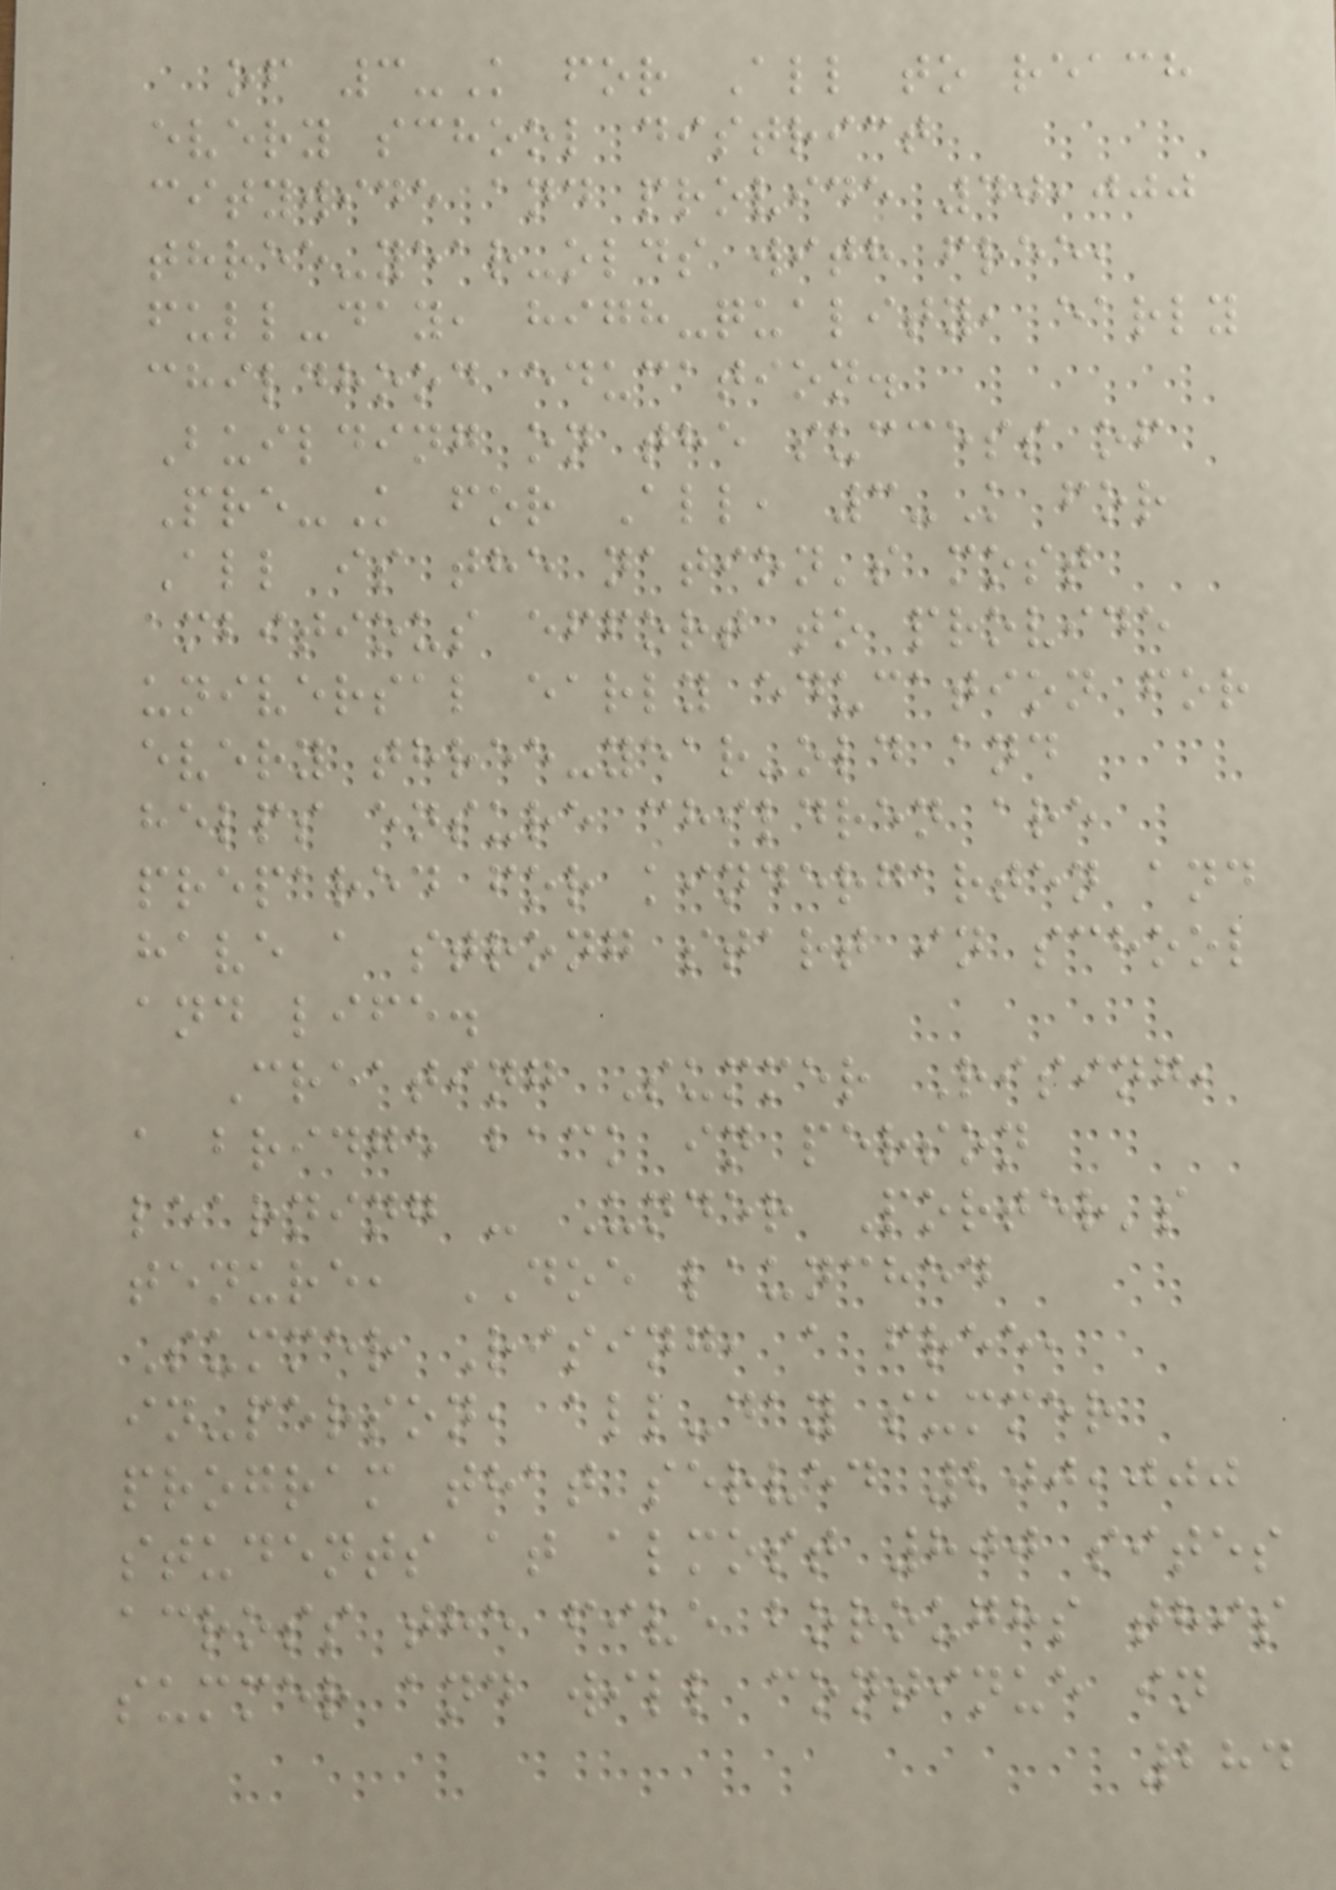of 3-K for All to reach
every school district
citywide and provide 40,000
three-year-olds with free,
full-day, high-quality, early
childhood education.
Building on the success of
Pre-K for All, 3-K for
All is the nation's most
ambitious effort to provide
universal early education for
every three-year-old and
helps ensure children are
prepared for kindergarten and
have a strong start in school
and life.
Creating Summer Rising,
a bridge back in person
learning - Under Porter's
tenure, DOE launched
Summer Rising, a free,
in-person, all-day summer
program that served 200,000
students at almost 800 sites
across the five boroughs this
summer and will continue in
284
